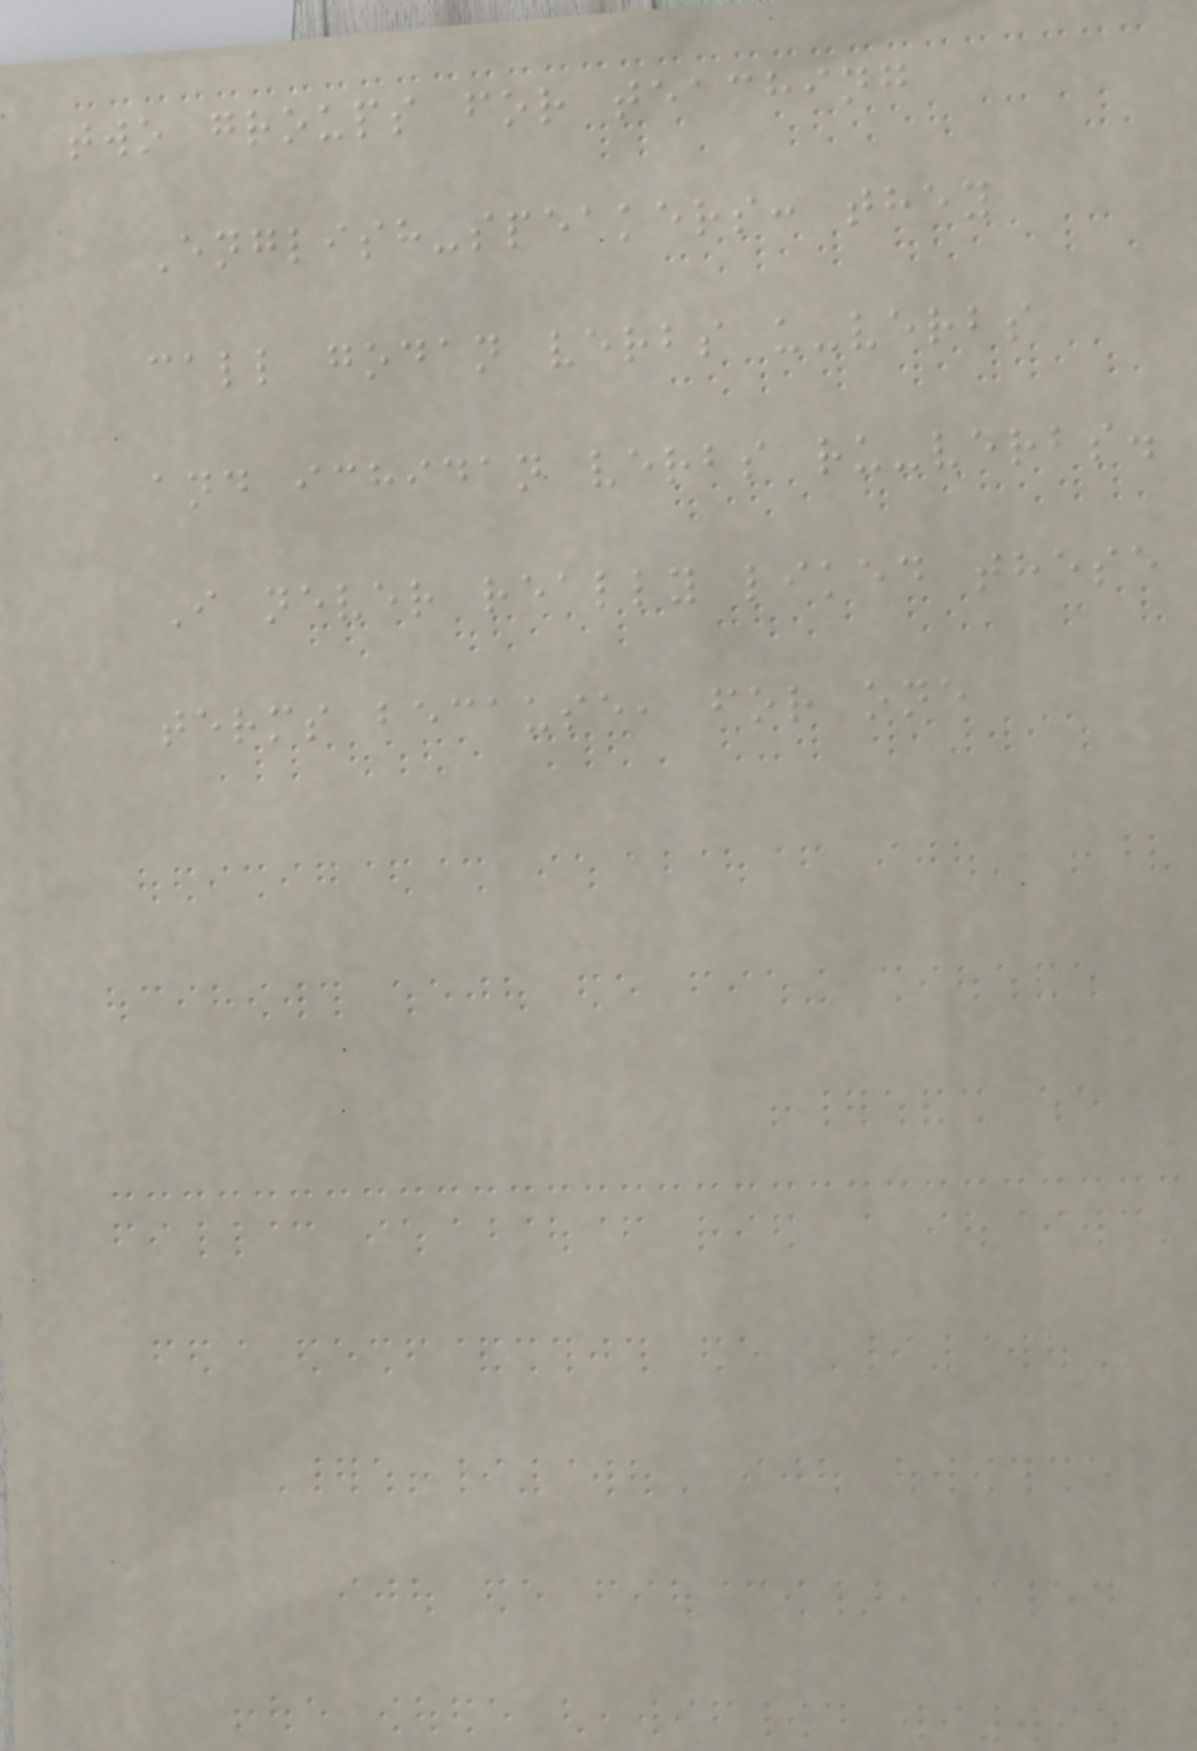two groups for teaching
English-speakers: they
call godan verbs u-verbs
and ichidan verbs ru-verbs.
I never really liked these
terms because, for one
